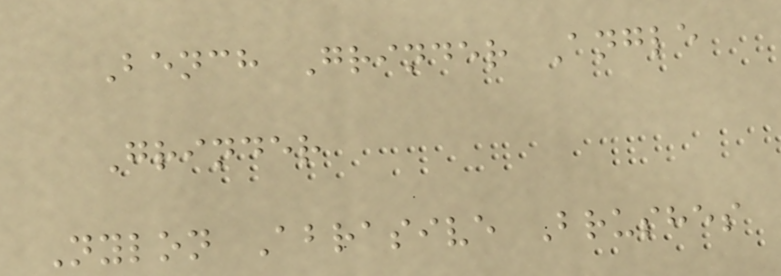Bench Grinder Angle
Grinder
Nylon Abrasive Brushes
